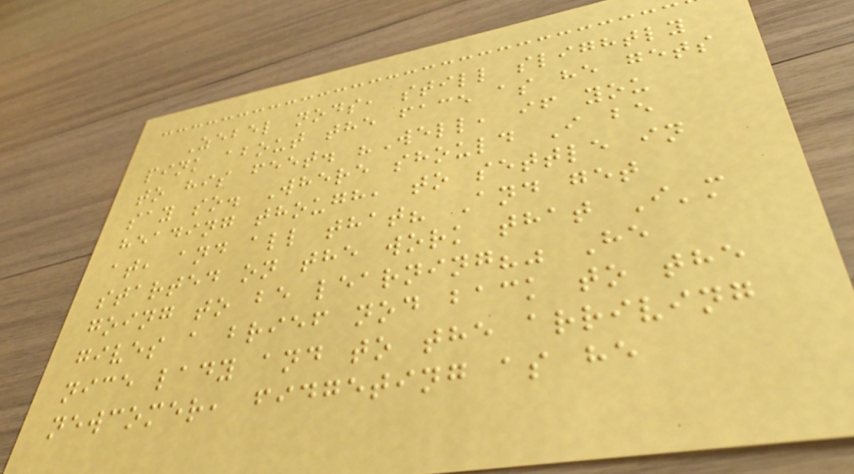Zebel nods, still slightly
pink about the face as he gets
to his feet. "Well, if you
say so. Where should I be
heading though, to settle in
at, and all that? And get
started on the work that I'm
going to be learning?" He
gives a brief nod back to the
nice lady and to the arriving
newcomer, fidgeting as he
